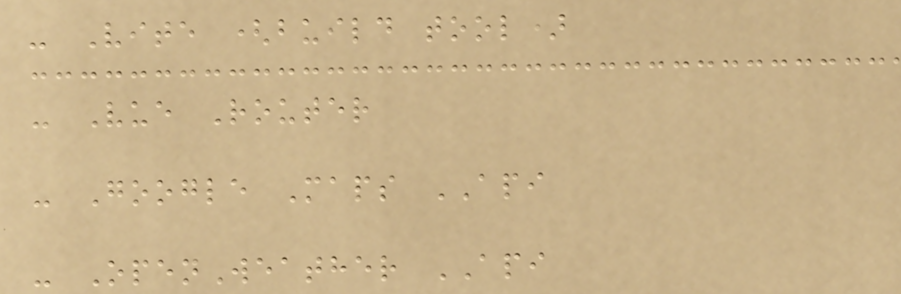- Vite (build tool)
- Vue Router
- Google Maps API
- OpenWeather API
